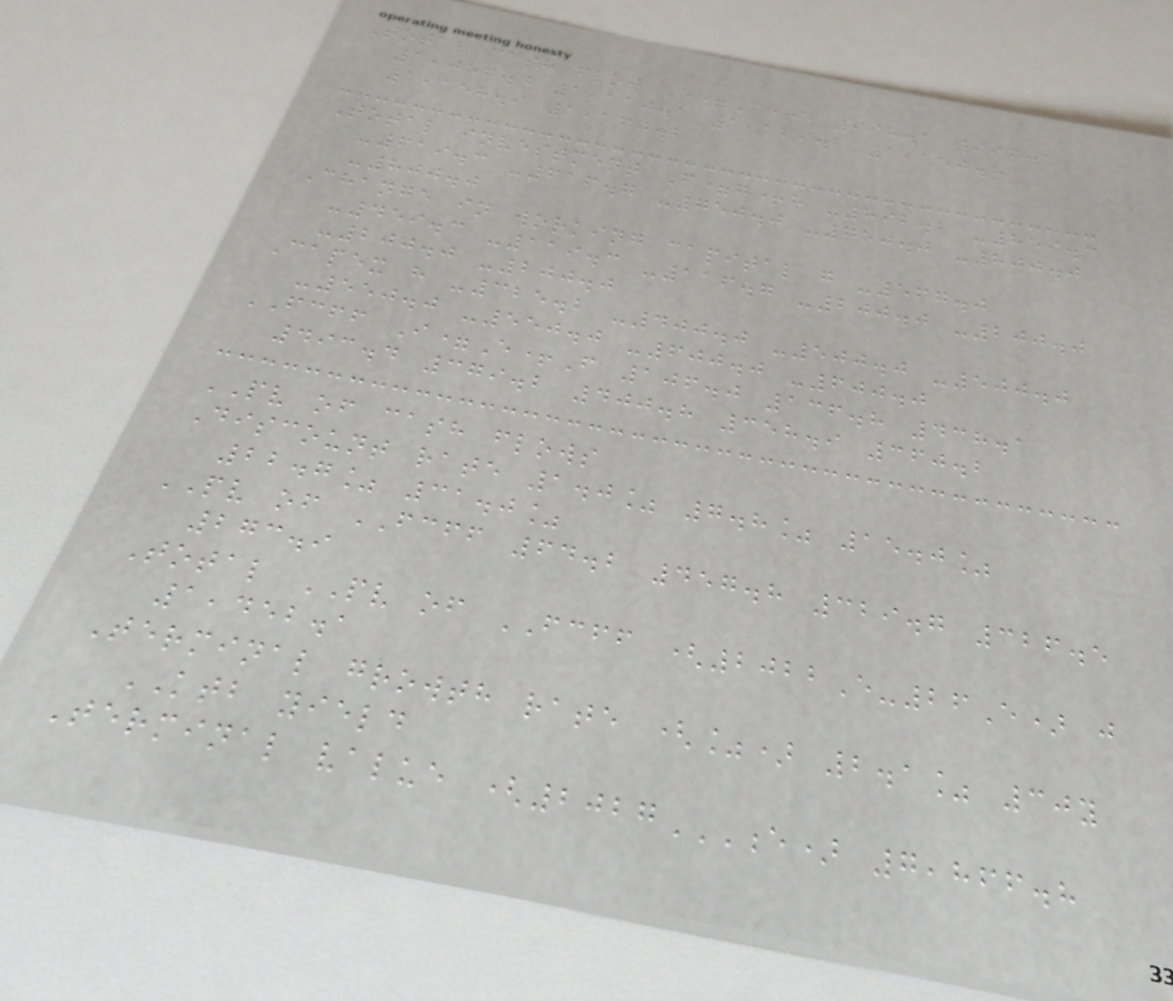Total cash flow E=C+d 998.1 996.1
1,057.4 1,110.1 1,129.2 1,150.8
1,158.9 1,160.2
Total investment F=g+h -892.2 -859.3
-619.3 -616.7 -750.0 -750.0 -800.0
-800.0
Change in working capital g -567.0
-459.3 -119.3 -116.7 -200.0 -200.0
-200.0 -200.0
Capex h -325.2 -400.0 -500.0 -500.0
-550.0 -550.0 -600.0 -600.0
FCFF I=E+F 106.0 136.8 438.1
493.4 379.2 400.8 358.9 360.2
PV of cash flows
Discount rate 1.0% 7.8% 15.0%
22.7% 31.0%
PV of FCFF 64.2 457.8 329.7 326.5
273.9
Total PV of FCFF (2022E-26E) j
1,452.1
Terminal growth rate (%) 2.1% 30y
KTB yield
Terminal value (2027E) 7,866.8
